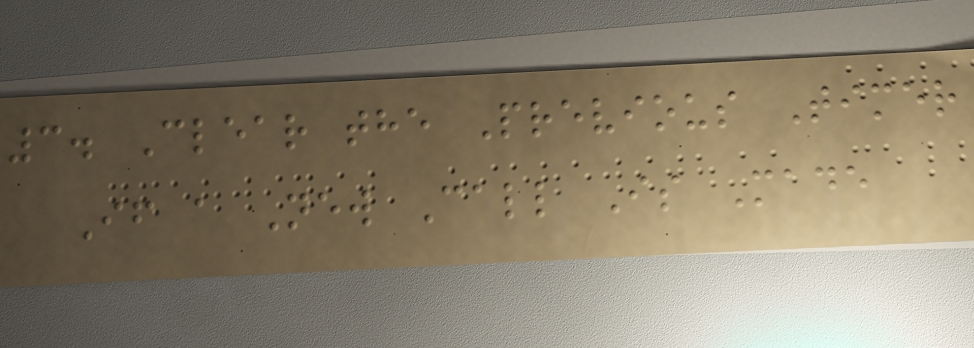3. Clear the Previous Timer
If a New Call Is Made
